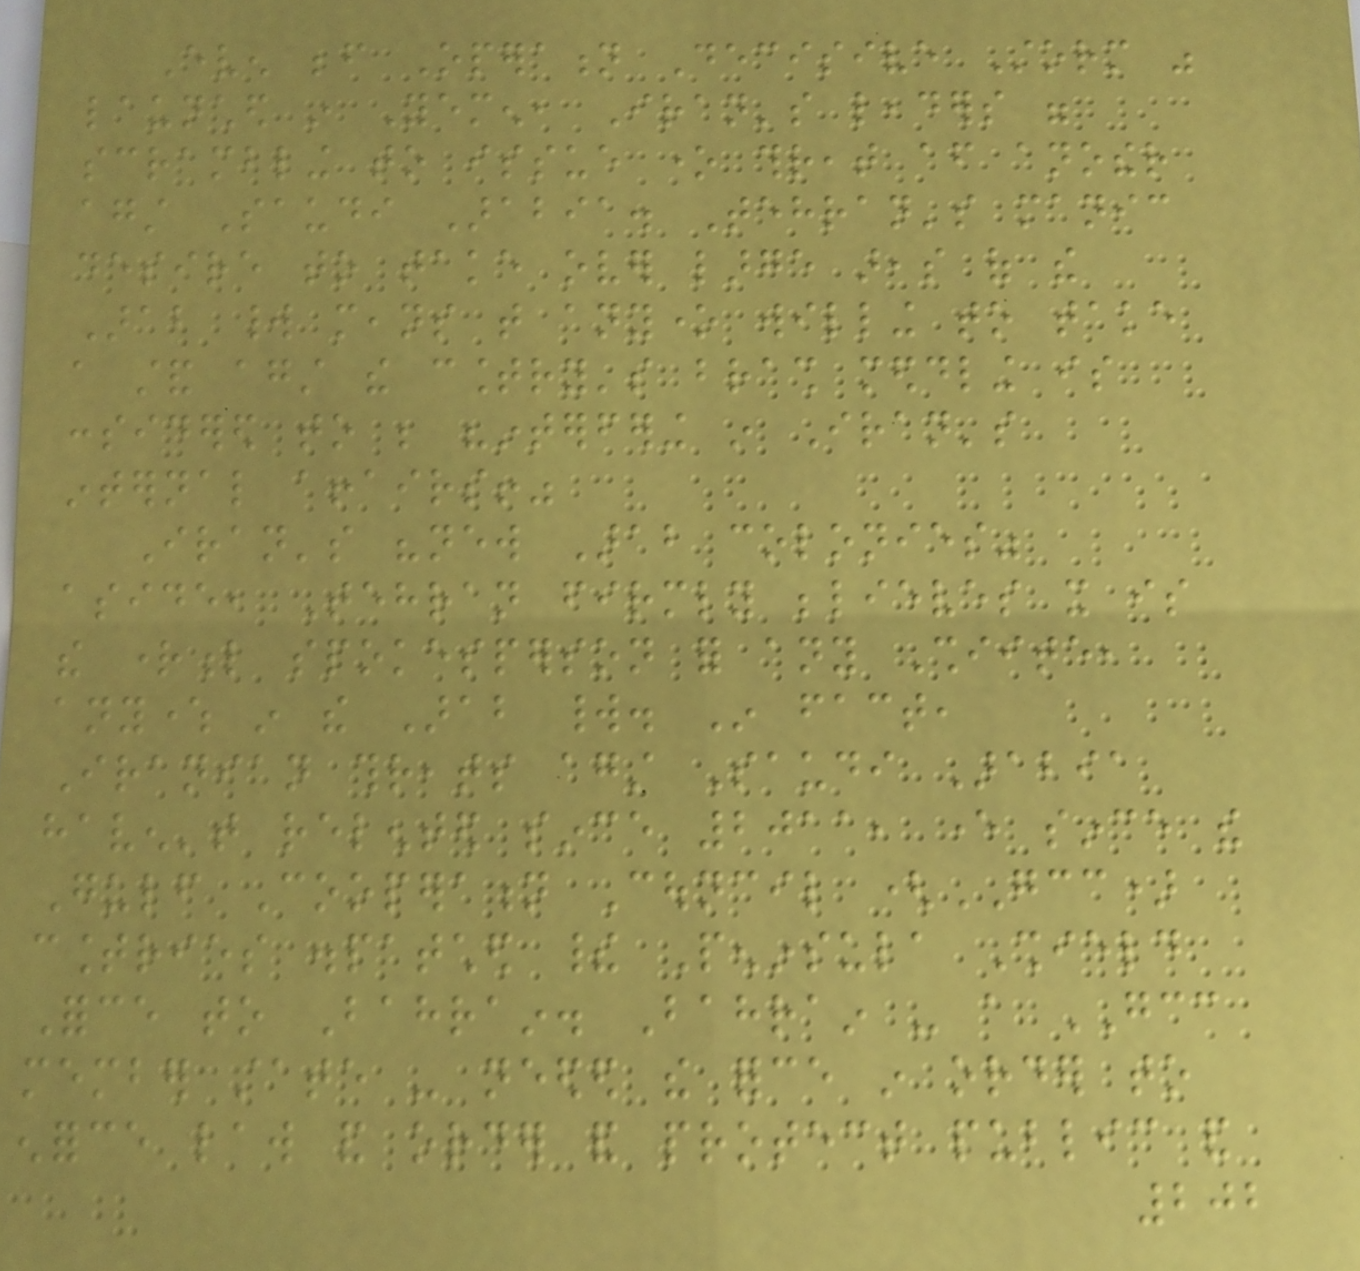Even before Operation Decisive Storm was
launched in Yemen, Iran's leaders were
scrambling to issue one threat after another
against Saudi Arabia. Tehran's manic
desire to take over large areas of the
Arab world means that anyone willing to take
a stand against the country's brash meddling is
considered to be "interfering in Iran's
internal affairs!"
Iran's "new Arab colonies"
aside, Tehran firmly believes it is
the rightful spokesperson for any Shiite,
anywhere in the Arab world. In fact,
Iranian threats against Saudi Arabia
haven't relented since 2011, ever since the
Gulf Cooperation Council (GCC)
countries dispatched their Peninsula Shield
Force to Bahrain. Bahrain - a GCC
member state - needed the force in order to
enforce law and order and protect public and
202
